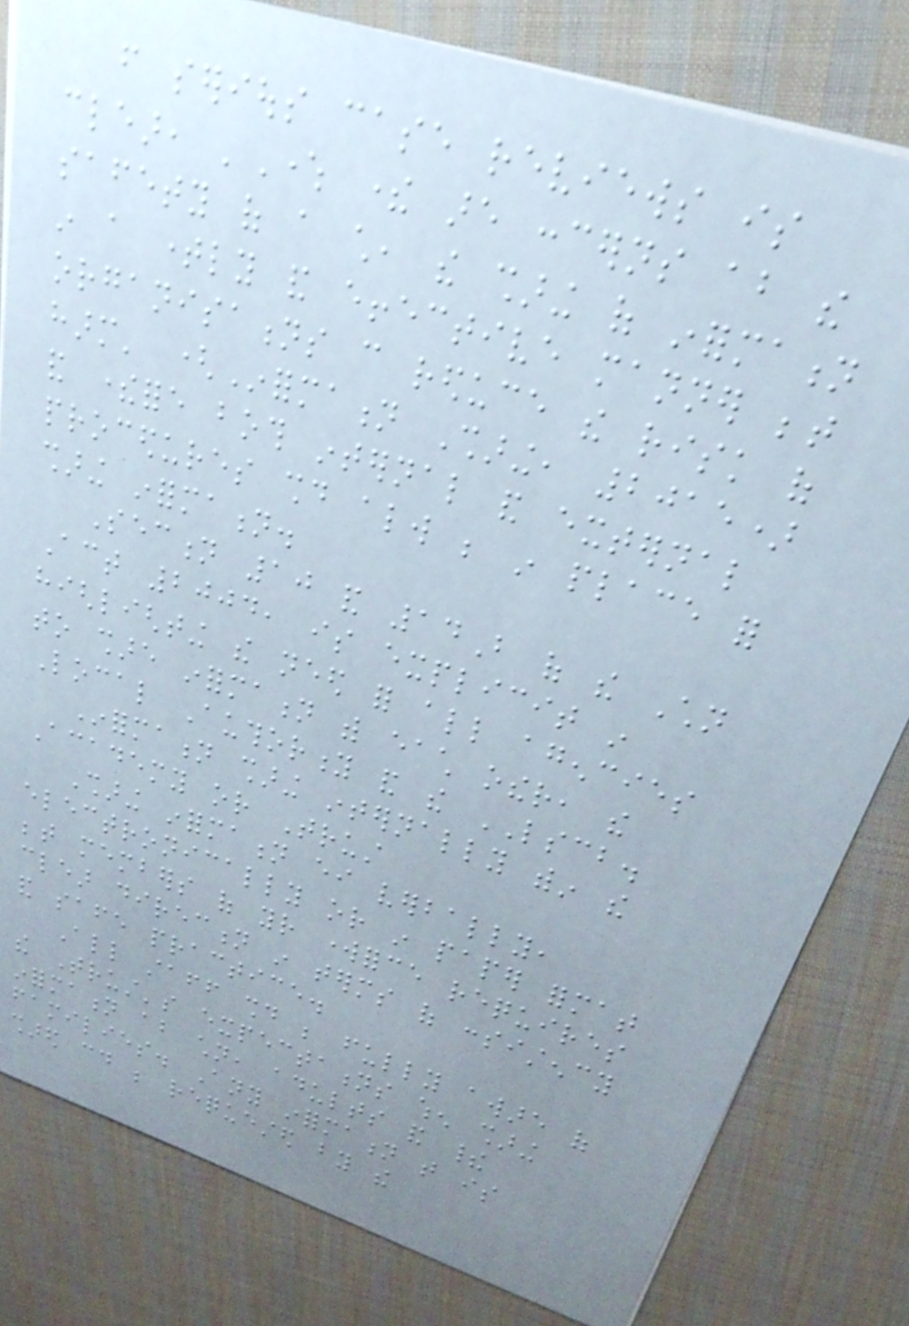from serious case reviews is
clear, 'Where there are concerns about the
safety of a child, the sharing of information
in a timely and effective manner between
organisations can reduce the risk of
harm' (Information Sharing, 2015)
and therefore both internal and external
procedures should always be in place for
sharing information.
Section 10 and 14B of the Children
Act 2004, is explicit in
highlighting the need for all agencies
to share information with each other, the
Local Authority and the LSCB.
Information sharing internally within the
Academy or Trust
Sharing information either verbally,
electronically or in paper format
between members of your workforce requires
clear direction in terms of consistency
and safe practice.
All staff should be fully aware of
the Trust's expectations when sharing
information about children, adults and their
families. Any information that is
shared could be requested by the
